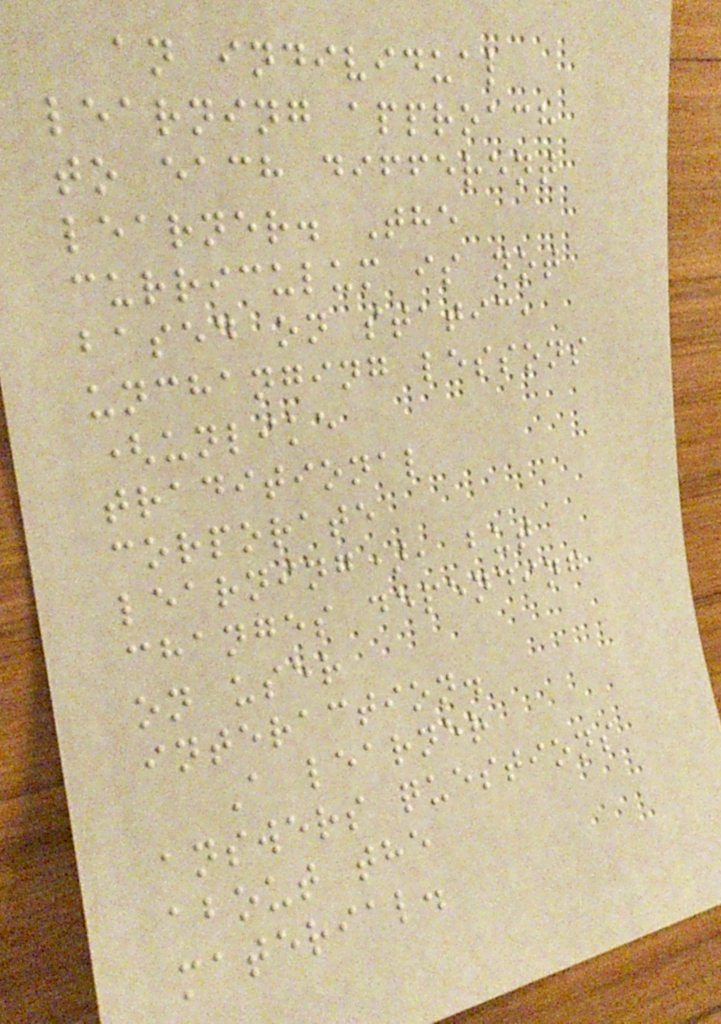an individual
learning approach
to each different
learner. The
curriculum is not
based on static,
unchanging lessons
(unlike
traditional
corporate
learning), but
changes depending
on user
interaction.
A learner
answers questions
about the
material.
